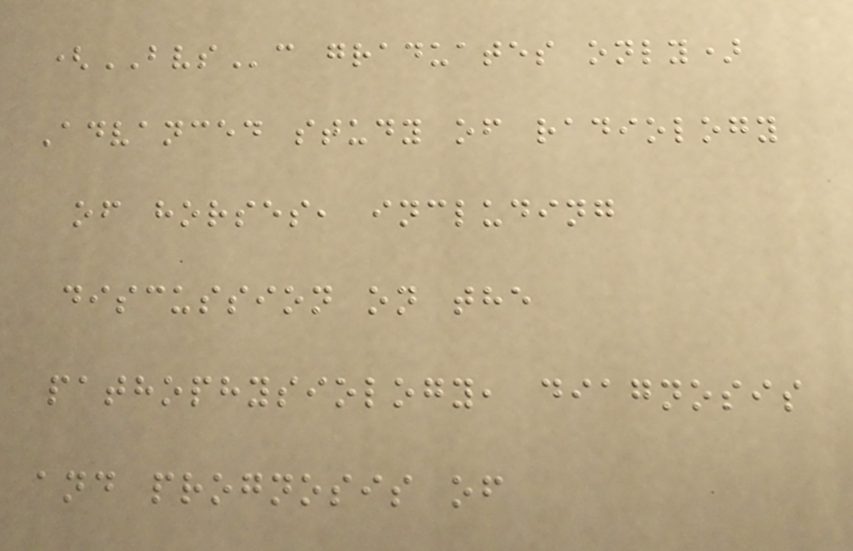(BVSc graduates only)
Advanced study of radiology
of horses, including
discussion on the
pathophysiology, diagnosis
and prognosis of
